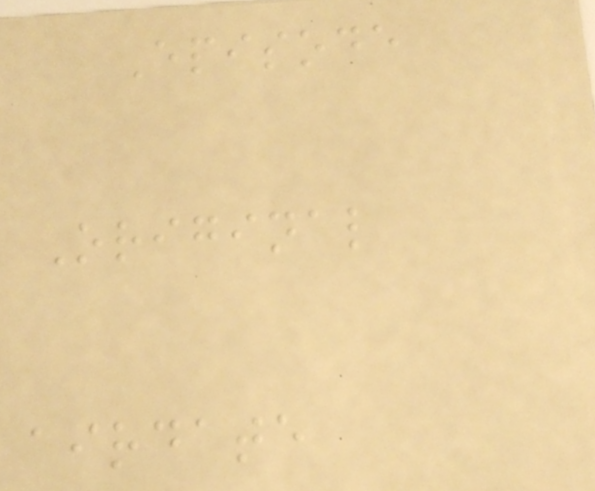Episode
Original
airdate
